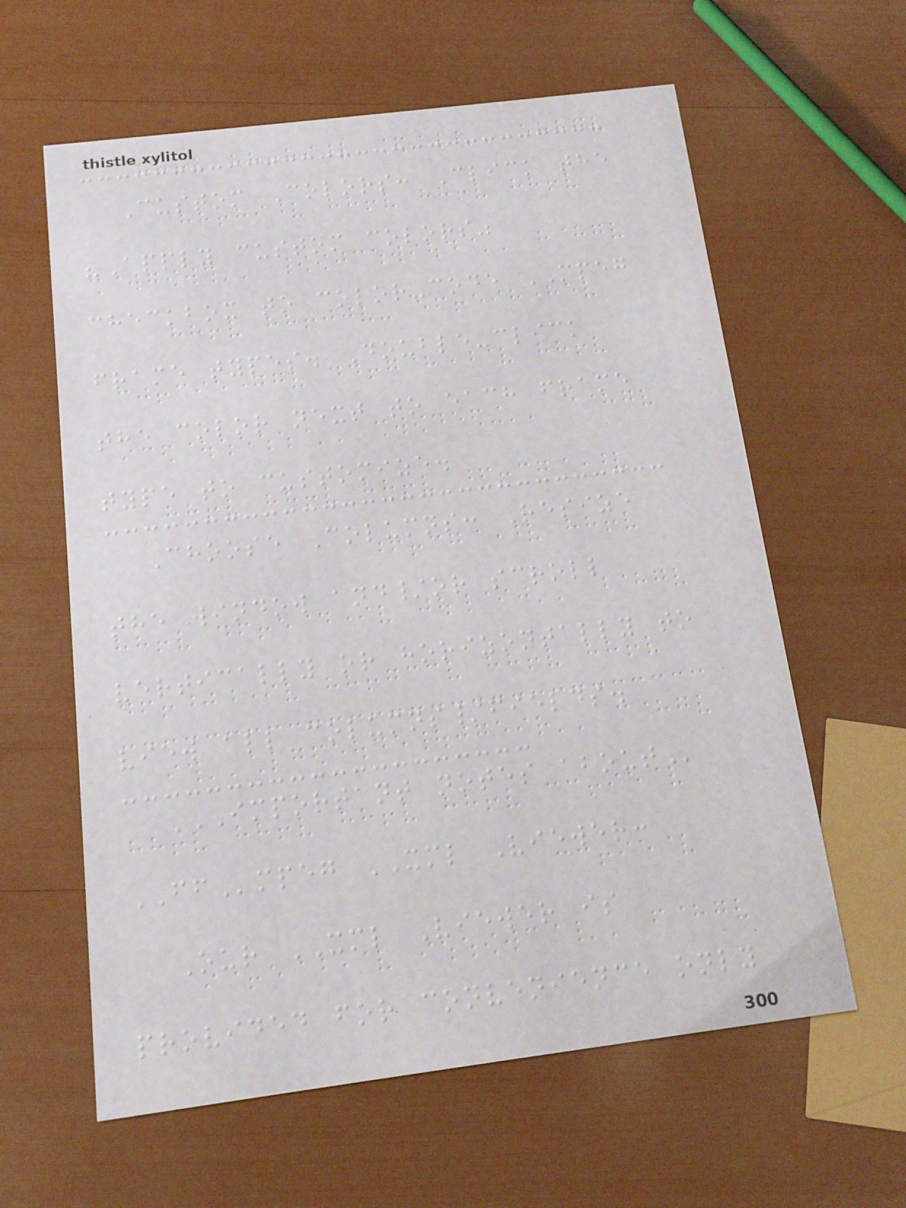Custom Colors: Click the
"Apply custom colors"
checkbox to color-code MPEG
frame types. Double-click
the color next to each frame
type to customize.
Choose Columns: Resize
the window and/or scroll
vertically or horizontally to
view all columns/fields.
IMPORTANT NOTES ABOUT
FFmpeg XML Viewer:
Our XML Viewer is
provided for convenience only
